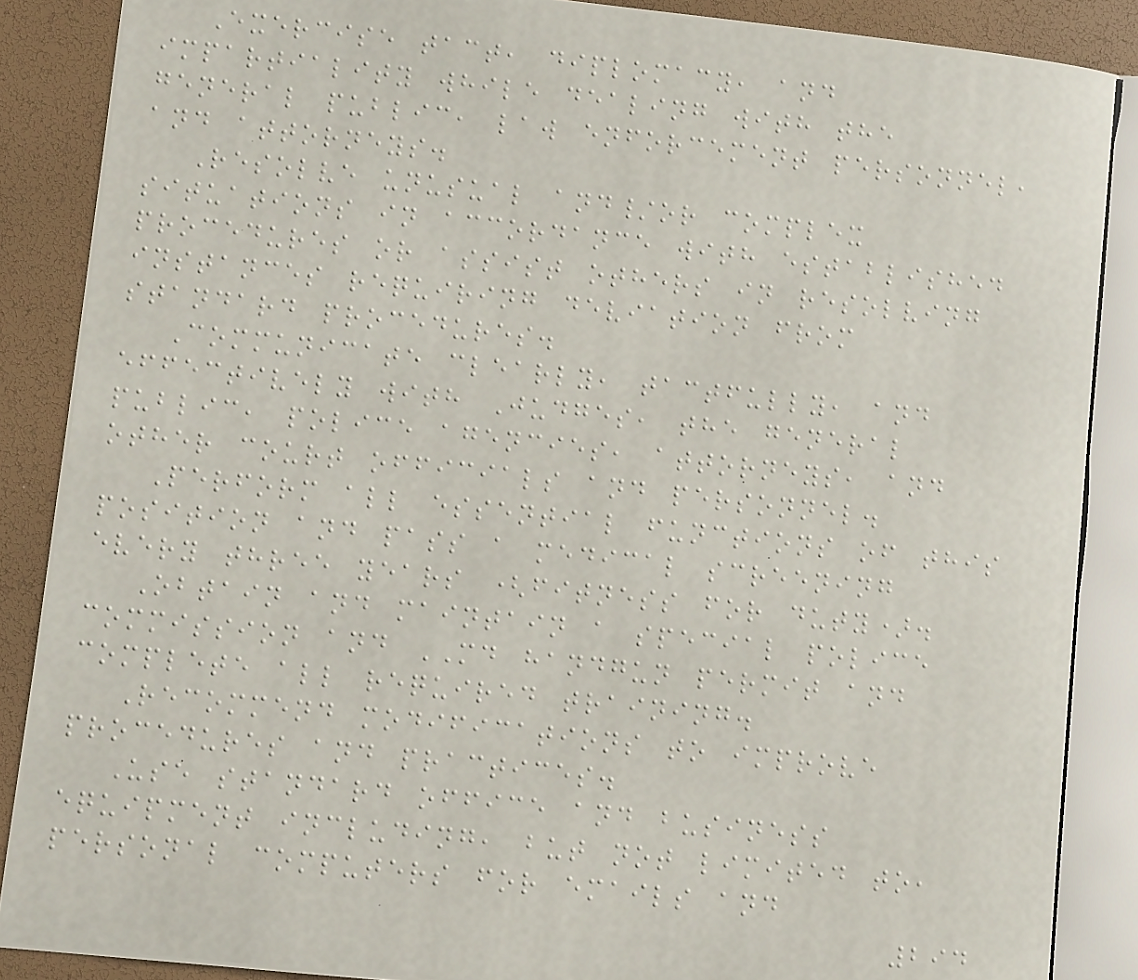Exercise tact, diplomacy, and
impartiality while dealing with the
general public, law enforcement personnel,
and attorneys.
Resolve unusual and/or complex
situations in accordance with established
procedures or assist others in resolving
instances requiring deviation from
standard procedures.
Communicate clearly, tactfully, and
effectively with Judges, the general
public, police agencies, attorneys, and
other court officials and personnel.
Perform all essential functions of this
position and pass a medical screening
every three years (fitness for duty).
Obtain and maintain a special police
commission and MD handgun permit and
complete all required training.
Recommend modifications to improve
procedures and practices.
Use standard office and business
equipment including, but not limited to,
personal computers for emails and
294
